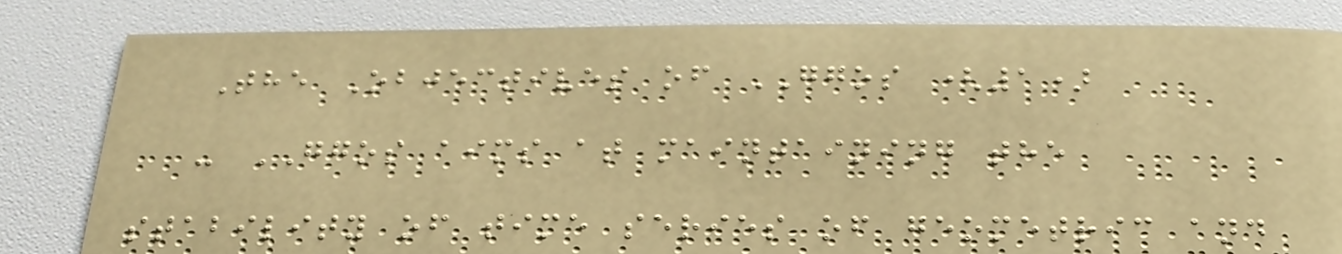The Objectives of GGOS (1)
- GGOS aims at maintaining the
stability of time series of geometric and
